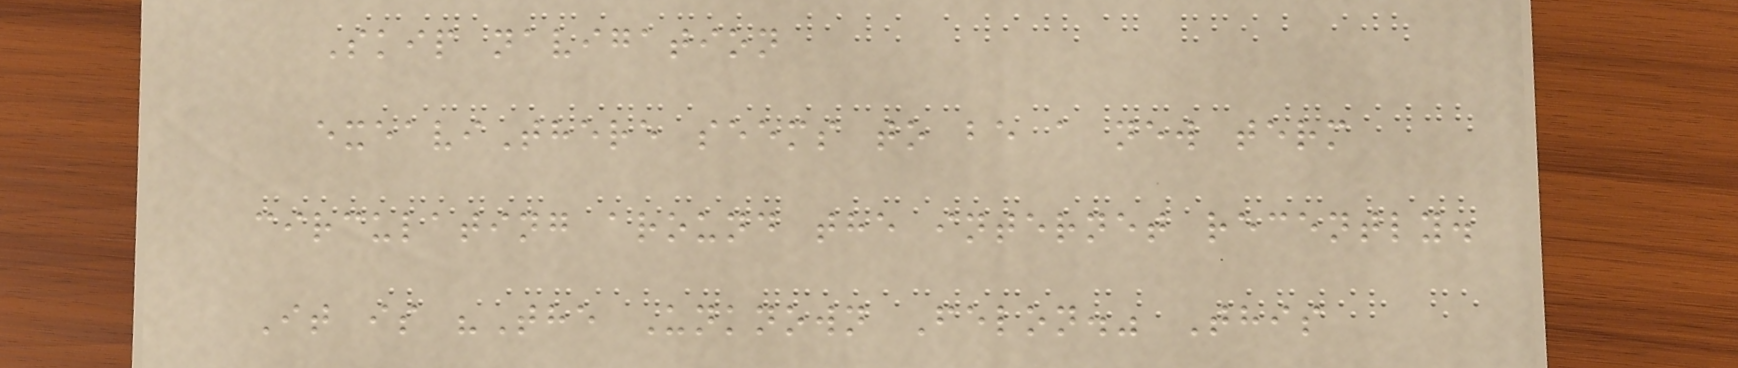Skip navigation
exeaviThere seems to be a new term
circulating around the internet recently.
It is "The Unknown Felon." This
